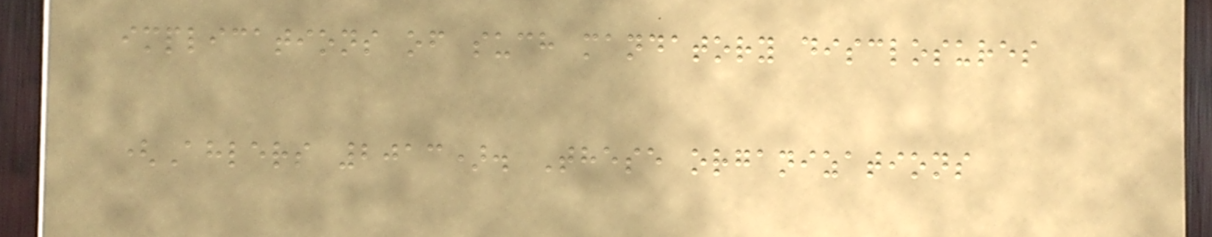implications of such mandatory disclosures
(Ahlers 2013). These organizations
